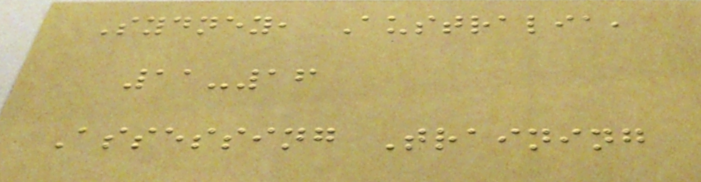Sydney, Australia,
11-16
Assessing Training
